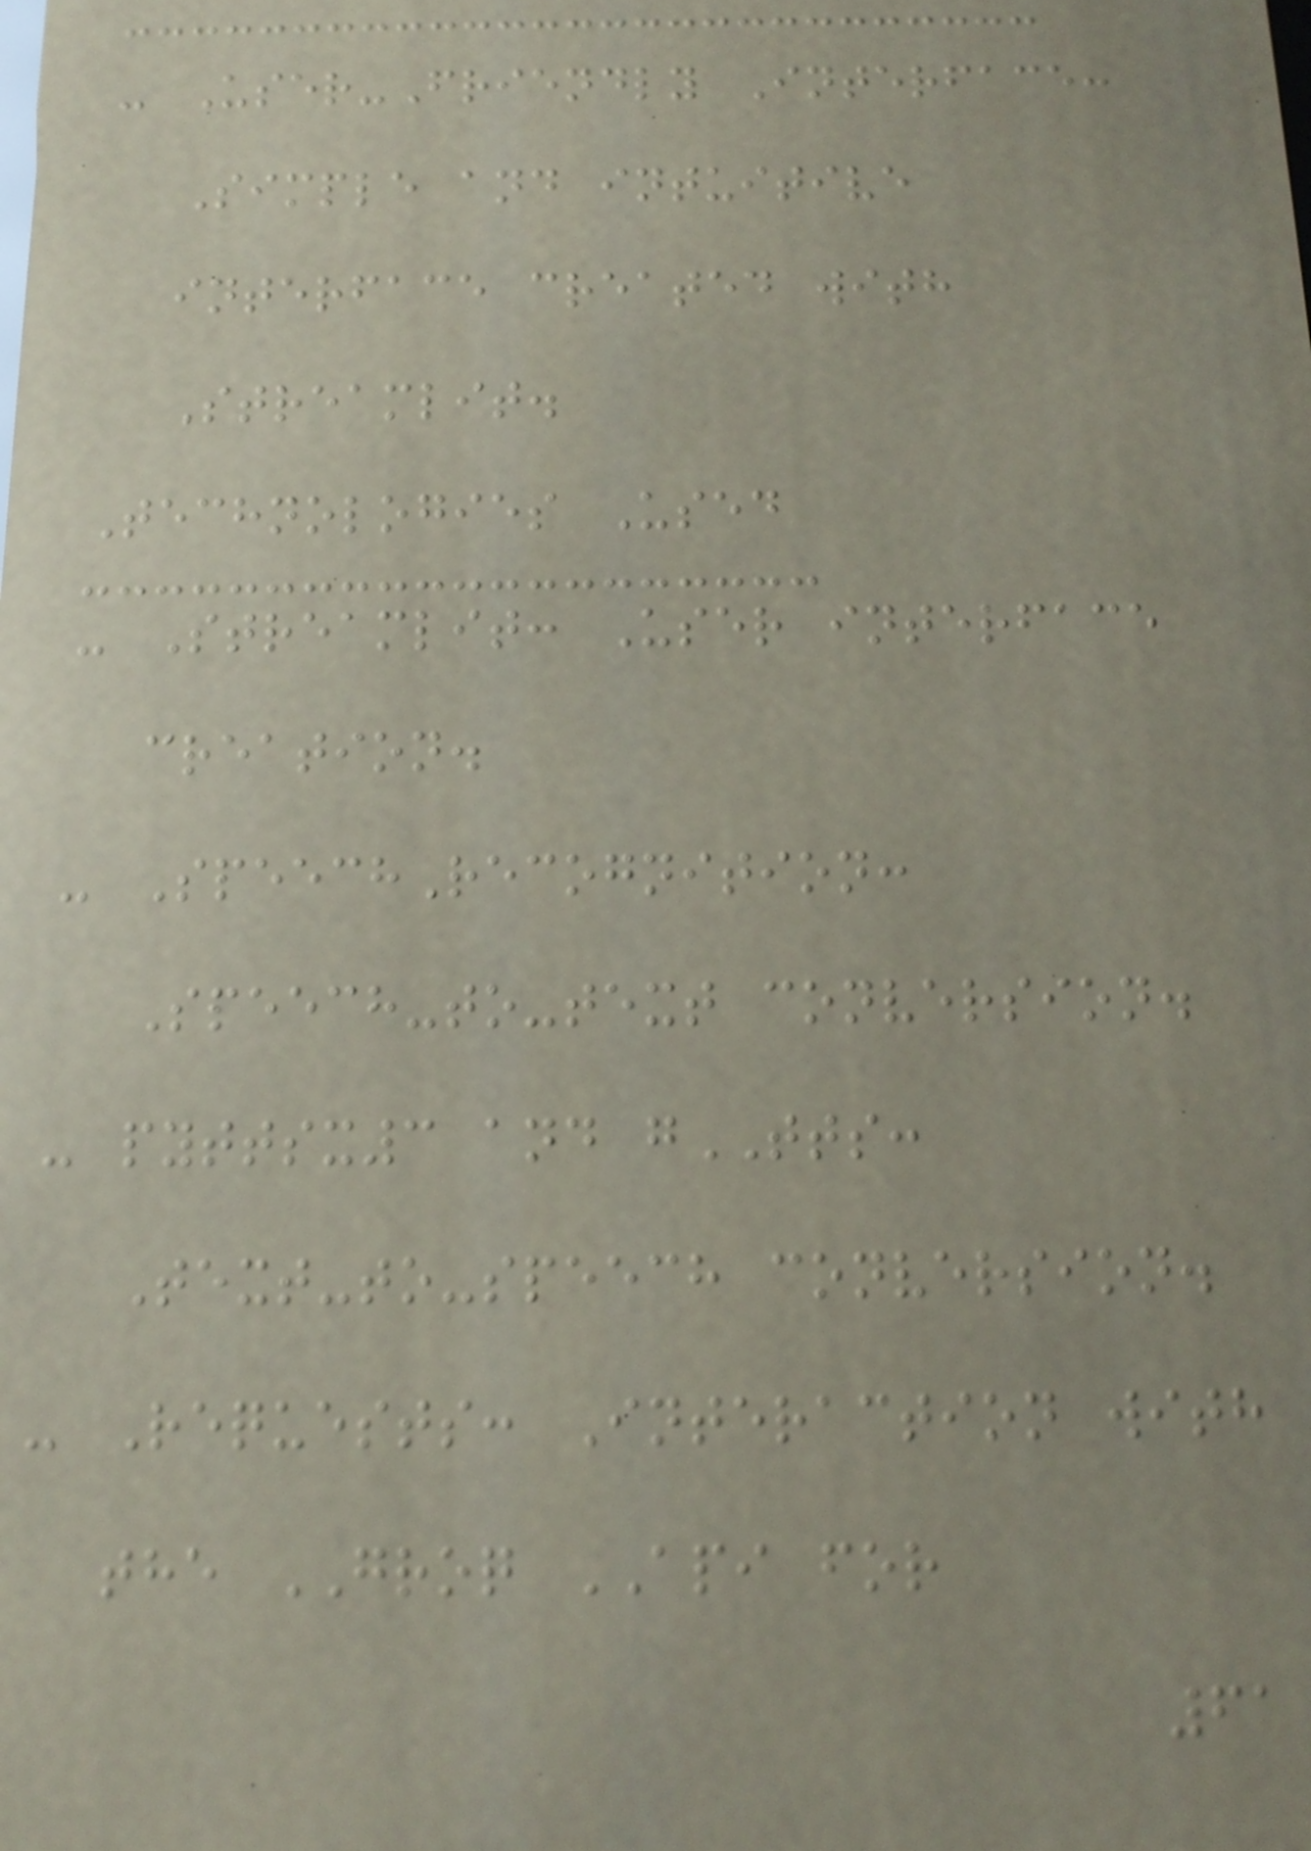- User-Friendly Interface:
Simple and intuitive
interface created with
Streamlit.
Technologies Used
- Streamlit: User interface
creation.
- SpeechRecognition:
Speech-to-text conversion.
- pyttsx3 and gTTS:
Text-to-speech conversion.
- Requests: Interaction with
the GROQ API for
61
